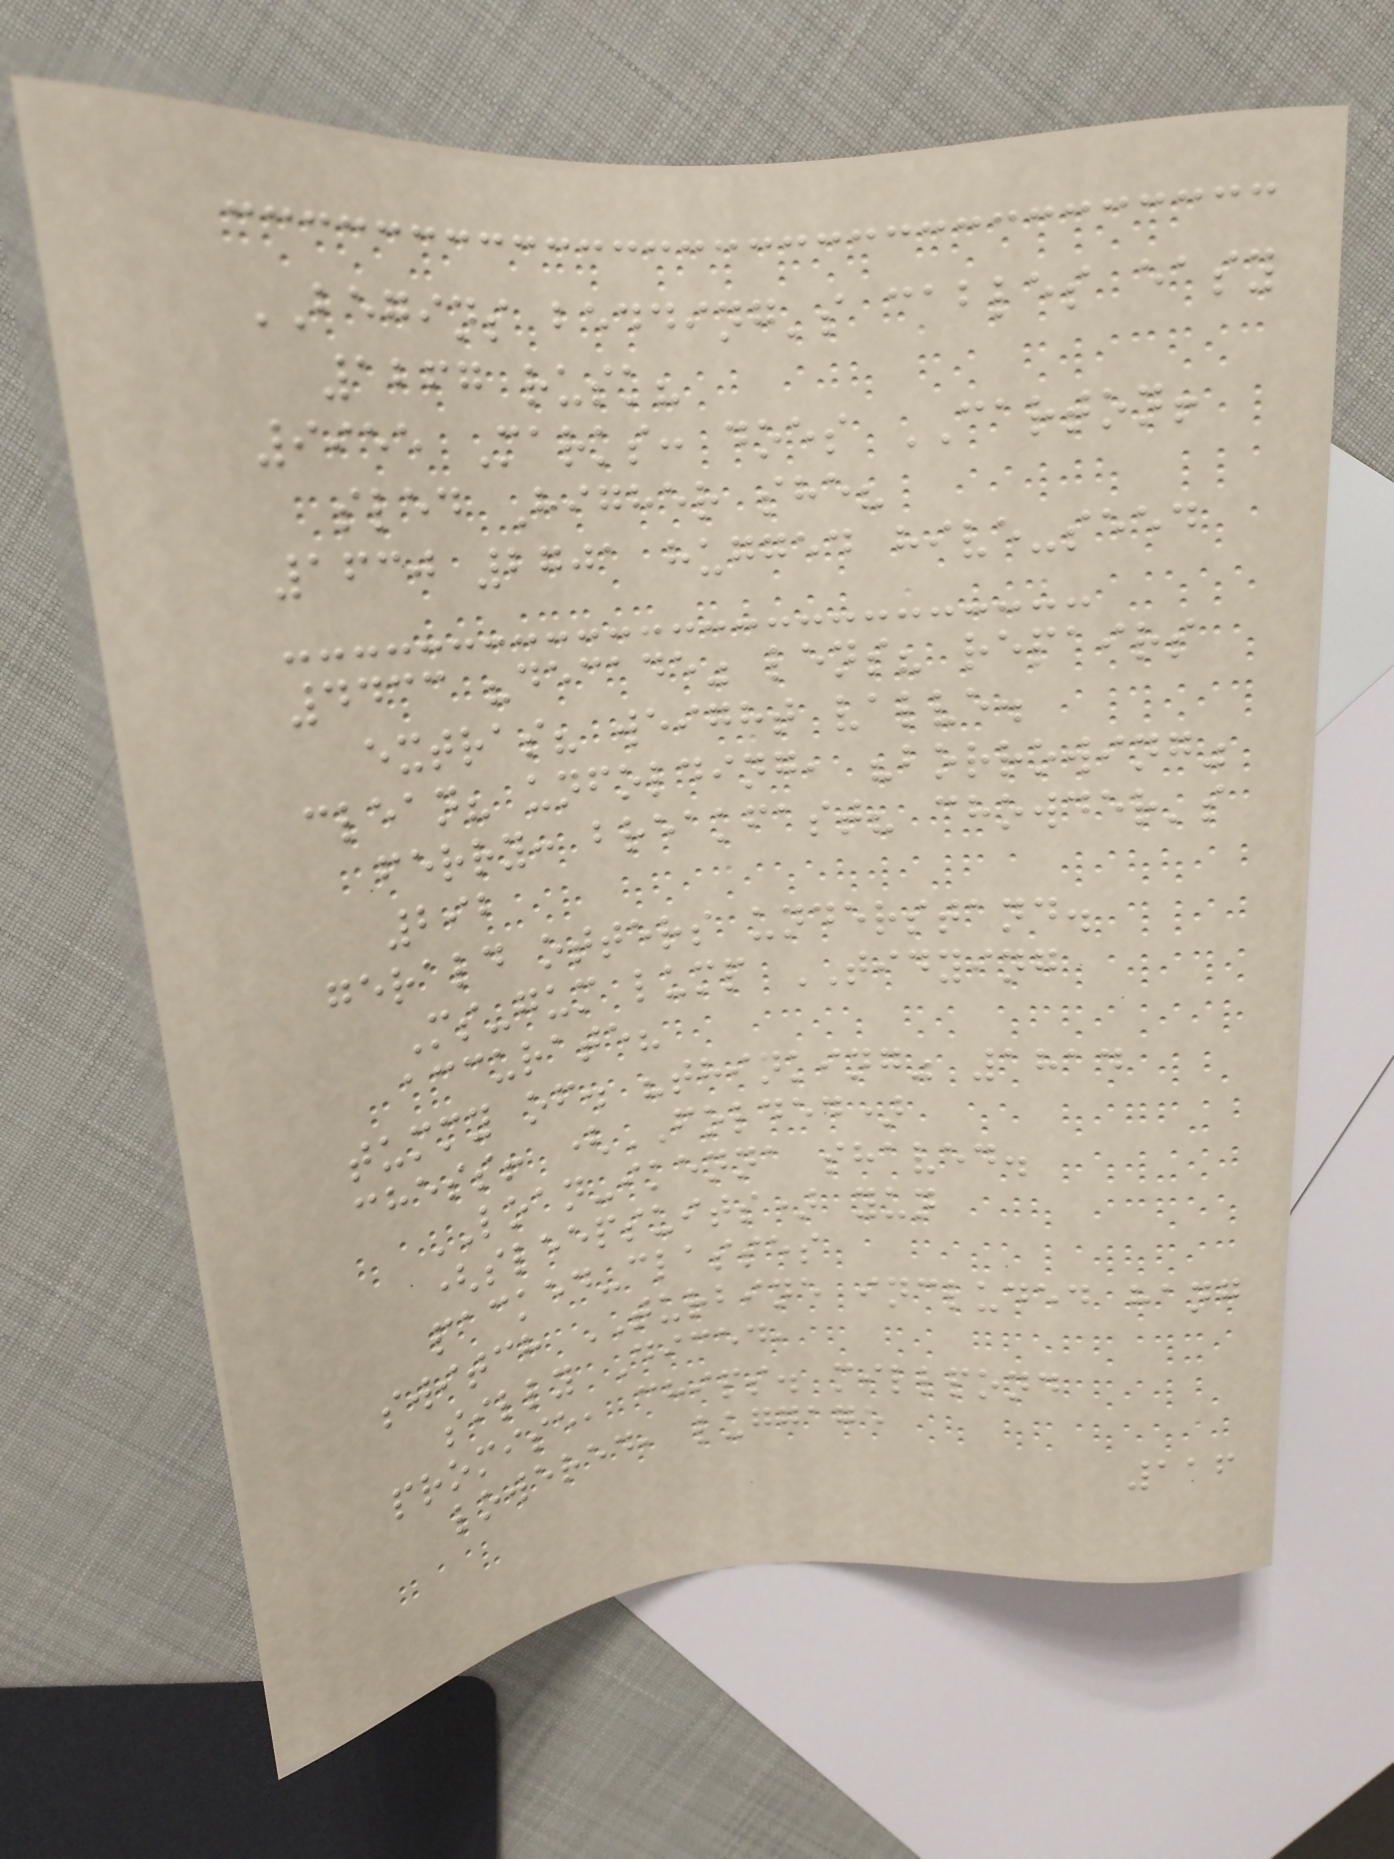BEGINS bedding's cables easy
1267 rusk?
9955 Marks: does CARTON!
sled Higher she?
1630 2701 hugged hive-seed
4433 "decade" lens? repairs
extras? weight valve.
clean? unfolding, "borrowing"
ferry: breakfast? chowder's
292
gerald otters understand.
Ms-gum lump TIDYING
accurate?
tummy of. "thinking" 1814
chess! (FOLDED)
LOAN-ikenna shaved.
(sleepsuits) yun
packed-classes
switch TURBINE included hang
silly Diced,
promise, chips. millpond
lowered, luggage
116
